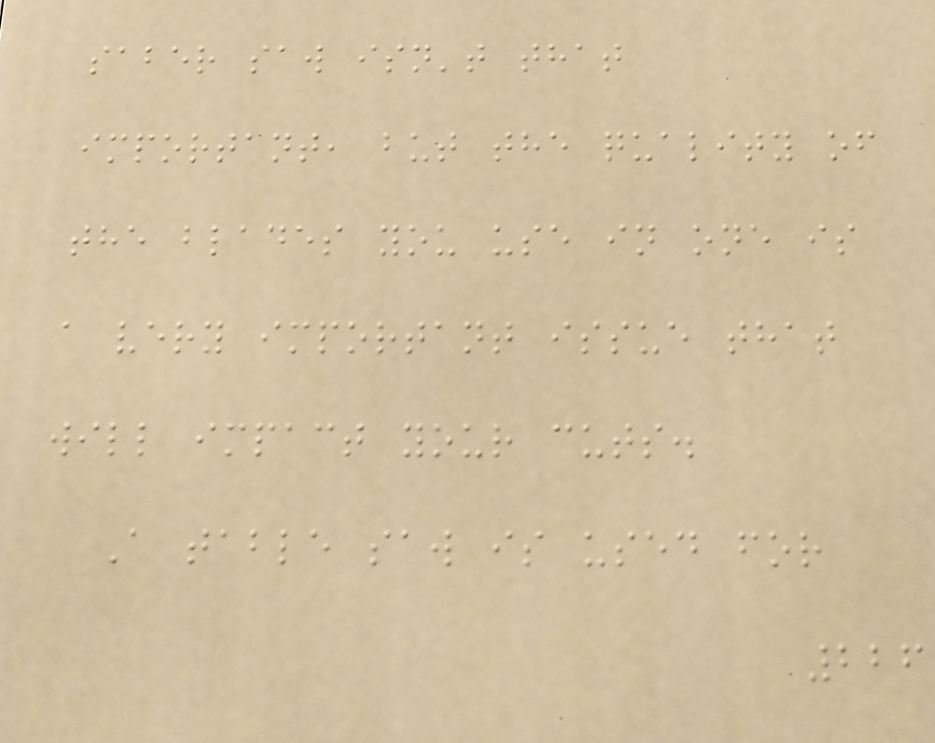saber saw isn't that
important, but the quality of
the blades you use in one is
a very important issue that
will impact your cuts.
A table saw is used for
226
